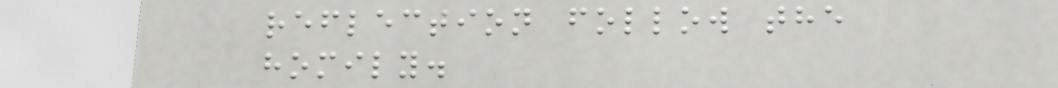reflection follow the
homily.
